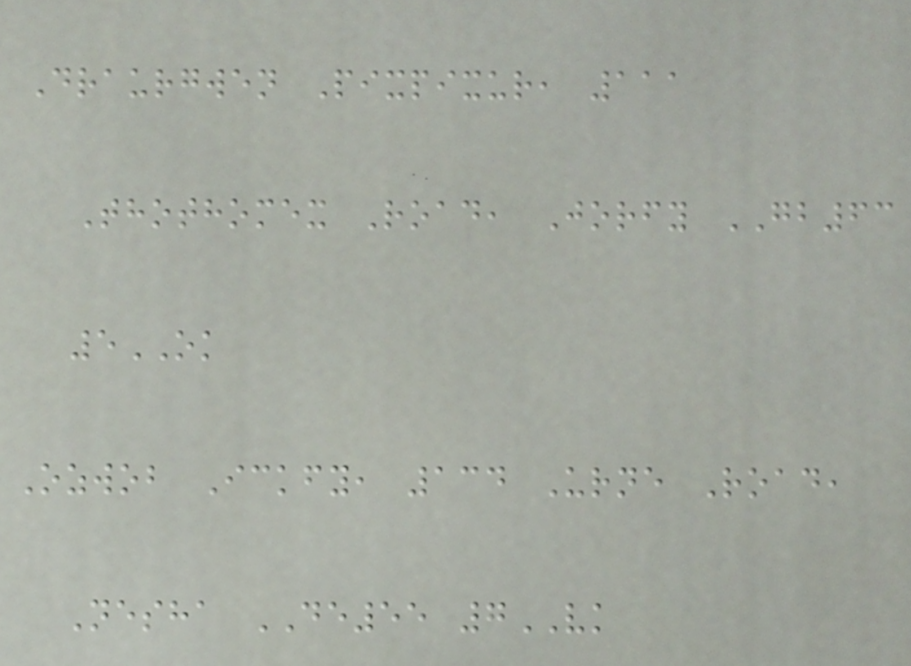Draurgwen Pixpixur, 111
Thothomex Road, Jorfy GB63
5OK
Ozwob Ickfy, 134 Urne Road,
Nesha DE55 7VK
